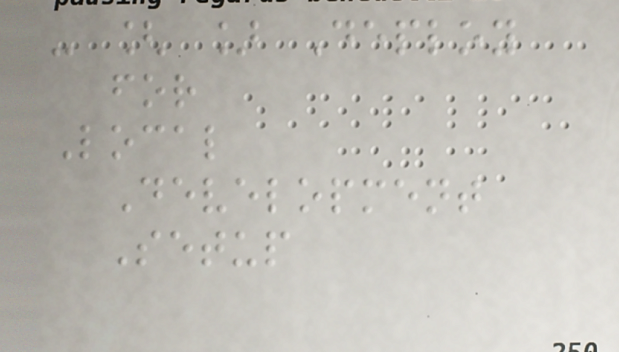- [ ] Deploy
for
Local
Development
Setup
